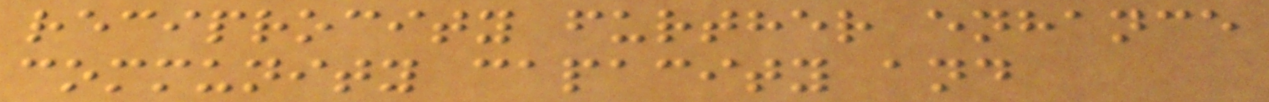reciprocity further enhance
community capacity and
